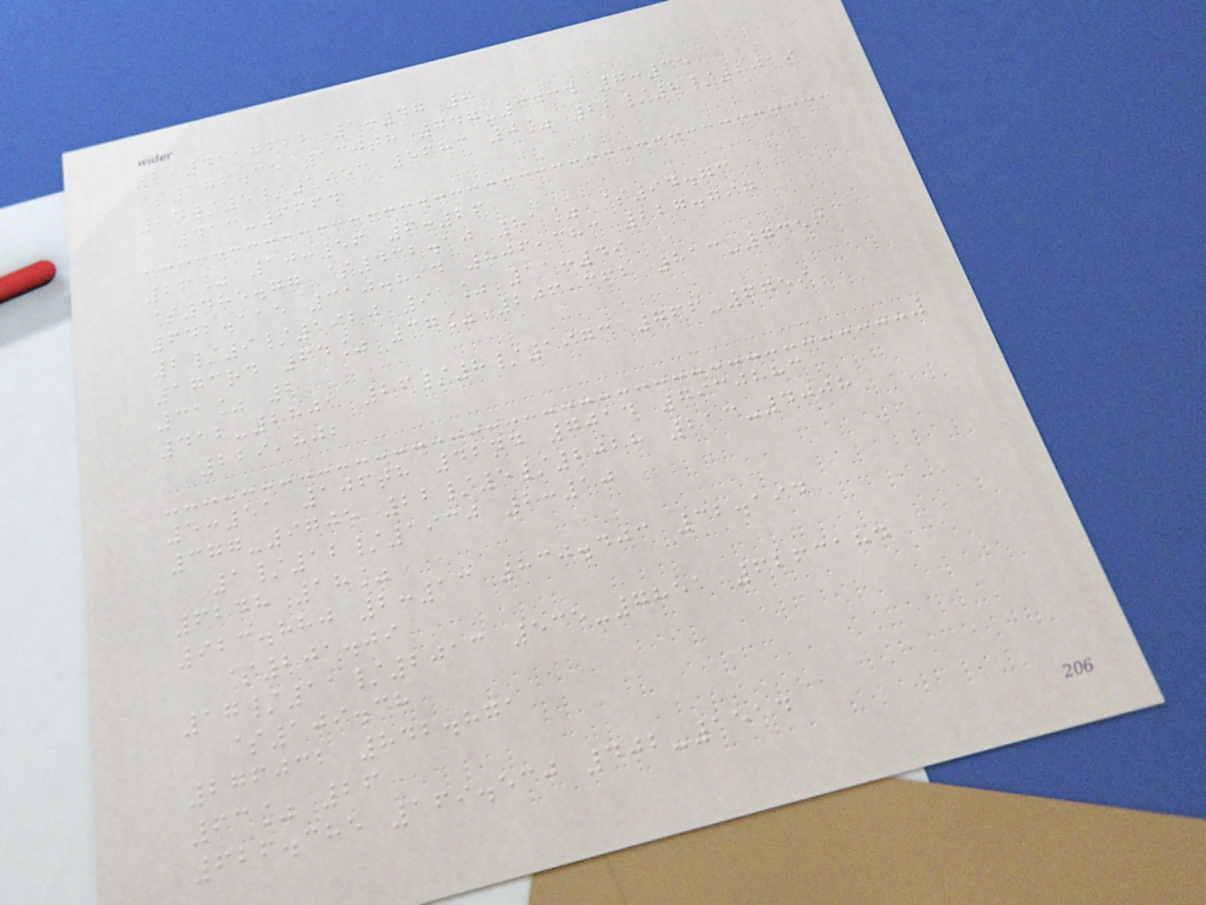2 4117622 1:47 6
$176.35 130th 747-3434 7:35
24/5/1953 5683 0% 22/8/2019
413-6664
26% 10:56 6:26
$485.77 $432.10 81% $94.73
642.115 310.894 806,383 227.797
2/9/1920 91% 11:49
173rd 64% 37% 206,362 813-7356
31% 2
412-2801 26/8/1973 766-7759
229,802
5:51 106th 42nd 7014 7930883
377-9705 22/5/2028 213-4008
1/12/1930 2:10
6248 18%
923.880 2:13 830.403 32.194
$201.09
17/11/2013 535-7851 6263184
$109.38
276032 842.871
63% 26
626.385 169.530 402-1514
